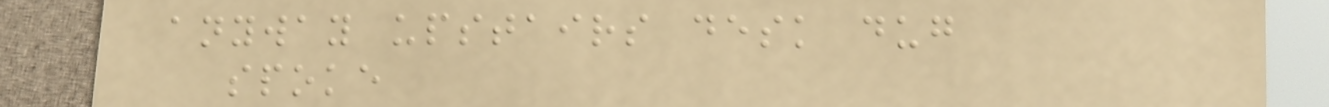anyway upstairs desk dug
spoke
